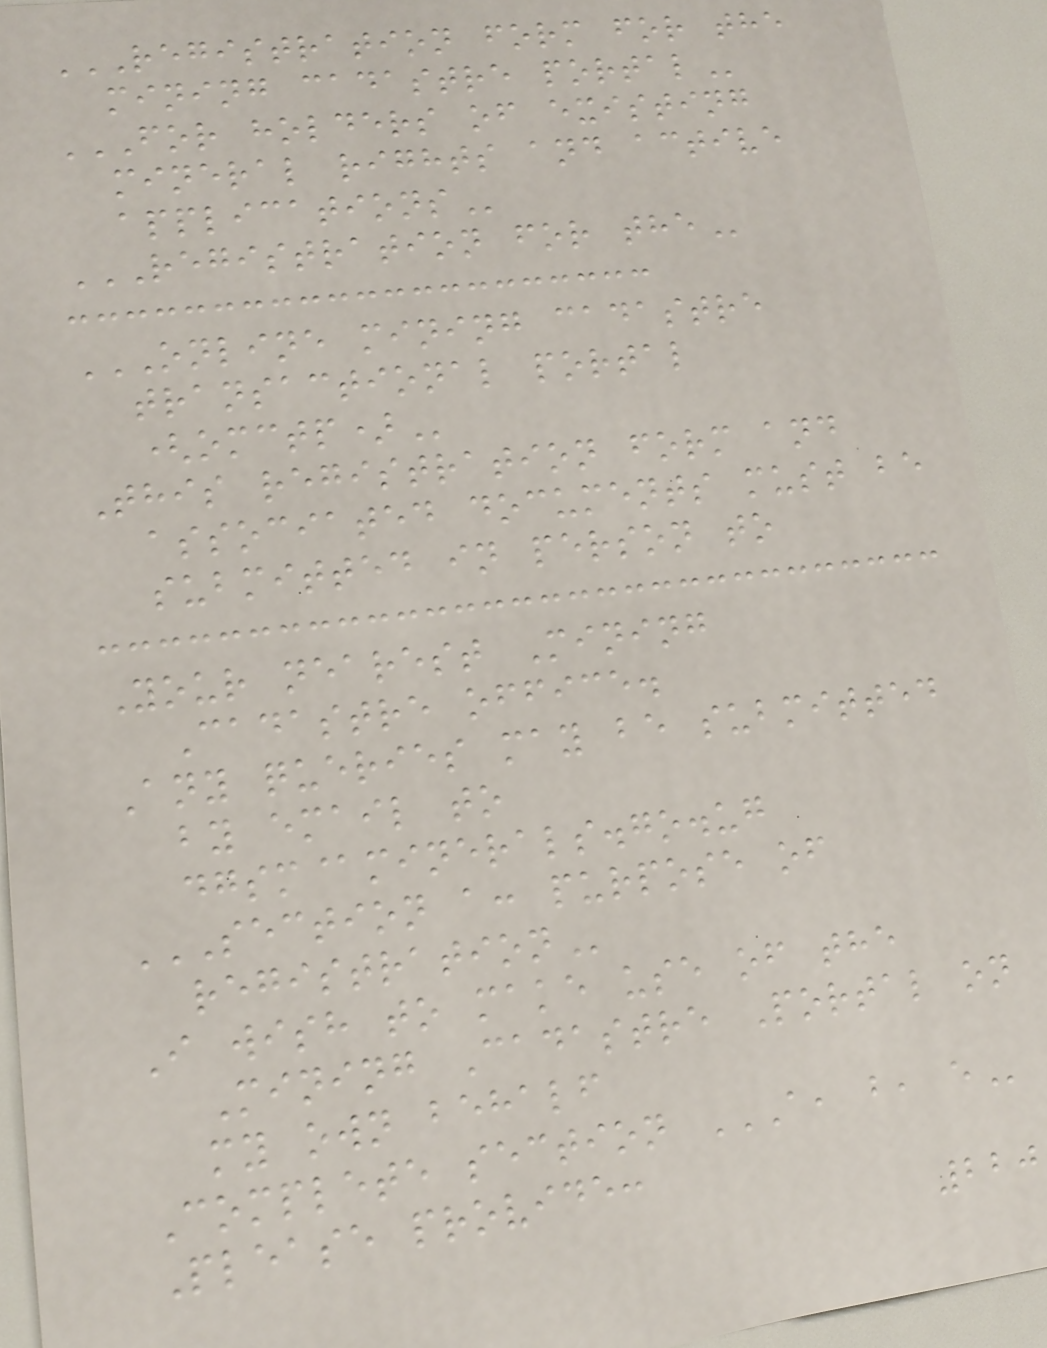REGISTRATION FORM FOR THE
MINING CADASTRE PORTAL
FOR HOLDERS OF EXISTING
MINERAL RIGHTS AND ACTIVE
APPLICATIONS
REGISTRATION FOR THE
ONLINE MINING CADASTRE
TRANSACTIONAL PORTAL
(OMCTP)
This registration form and
associated documents must be
submitted in person to
Your nearest Mining
Cadastre office.
Any queries may be submitted
by email to
dgsm@minerals.go.ug
SECTION A: PURPOSE OF
REGISTRATION
I wish to make use of the
Mining Cadastre Portal on
my own behalf
Complete section A, B, E
Please provide:
220
